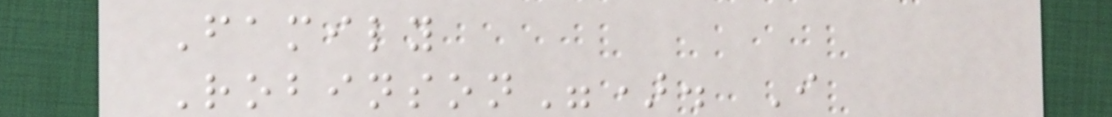Family
Robinson"). I
